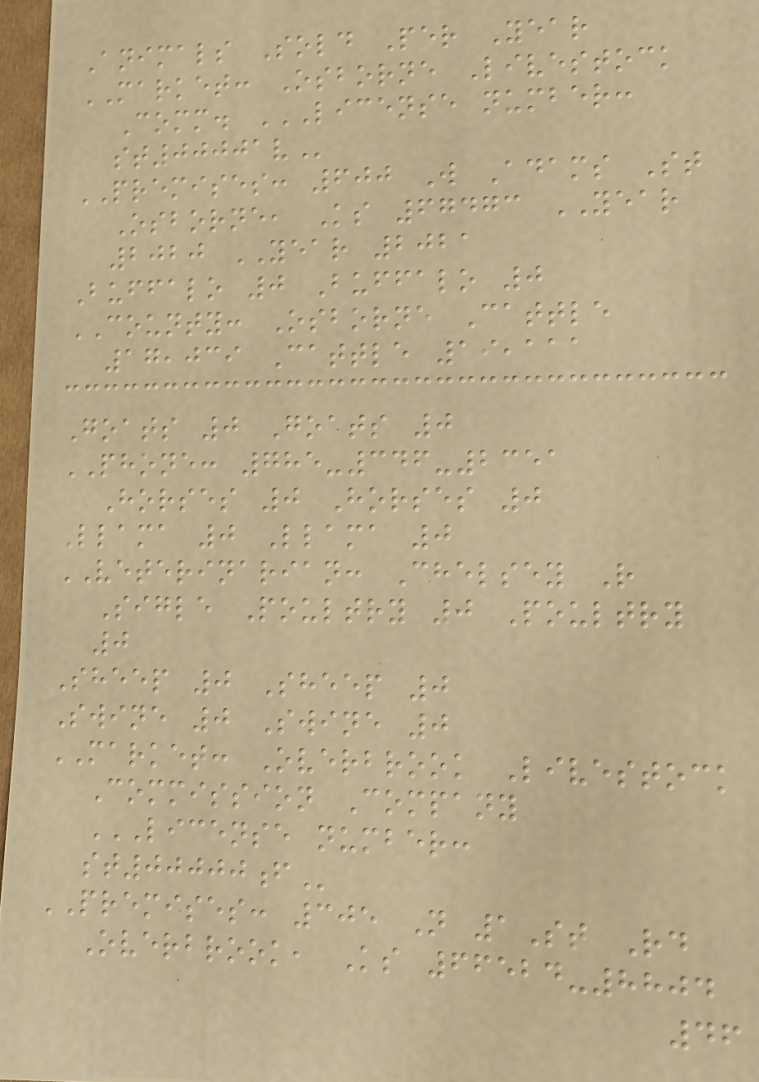Animals Sold Per Year
MARKET: Osborne Livestock
Comm. LICENSE NUMBER:
ST00001V
PREMISES: 600 W Adams St
Osborne, Ks 67473 YEAR
2020 YEAR 2021
Buffalo 0 Buffalo 0
COUNTY: Osborne Cattle
17,039 Cattle 19,111
Goats 0 Goats 0
PHONE: 785-346-2351
Horses 0 Horses 0
Llama 0 Llama 0
VETERINARIAN: Chelsey R
Sigle Poultry 0 Poultry
0
Sheep 0 Sheep 0
Swine 0 Swine 0
MARKET: Overbrook Livestock
Commission Company
LICENSE NUMBER:
ST00000F
PREMISES: 305 N 1St Rd
Overbrook, Ks 66524-8804
46
